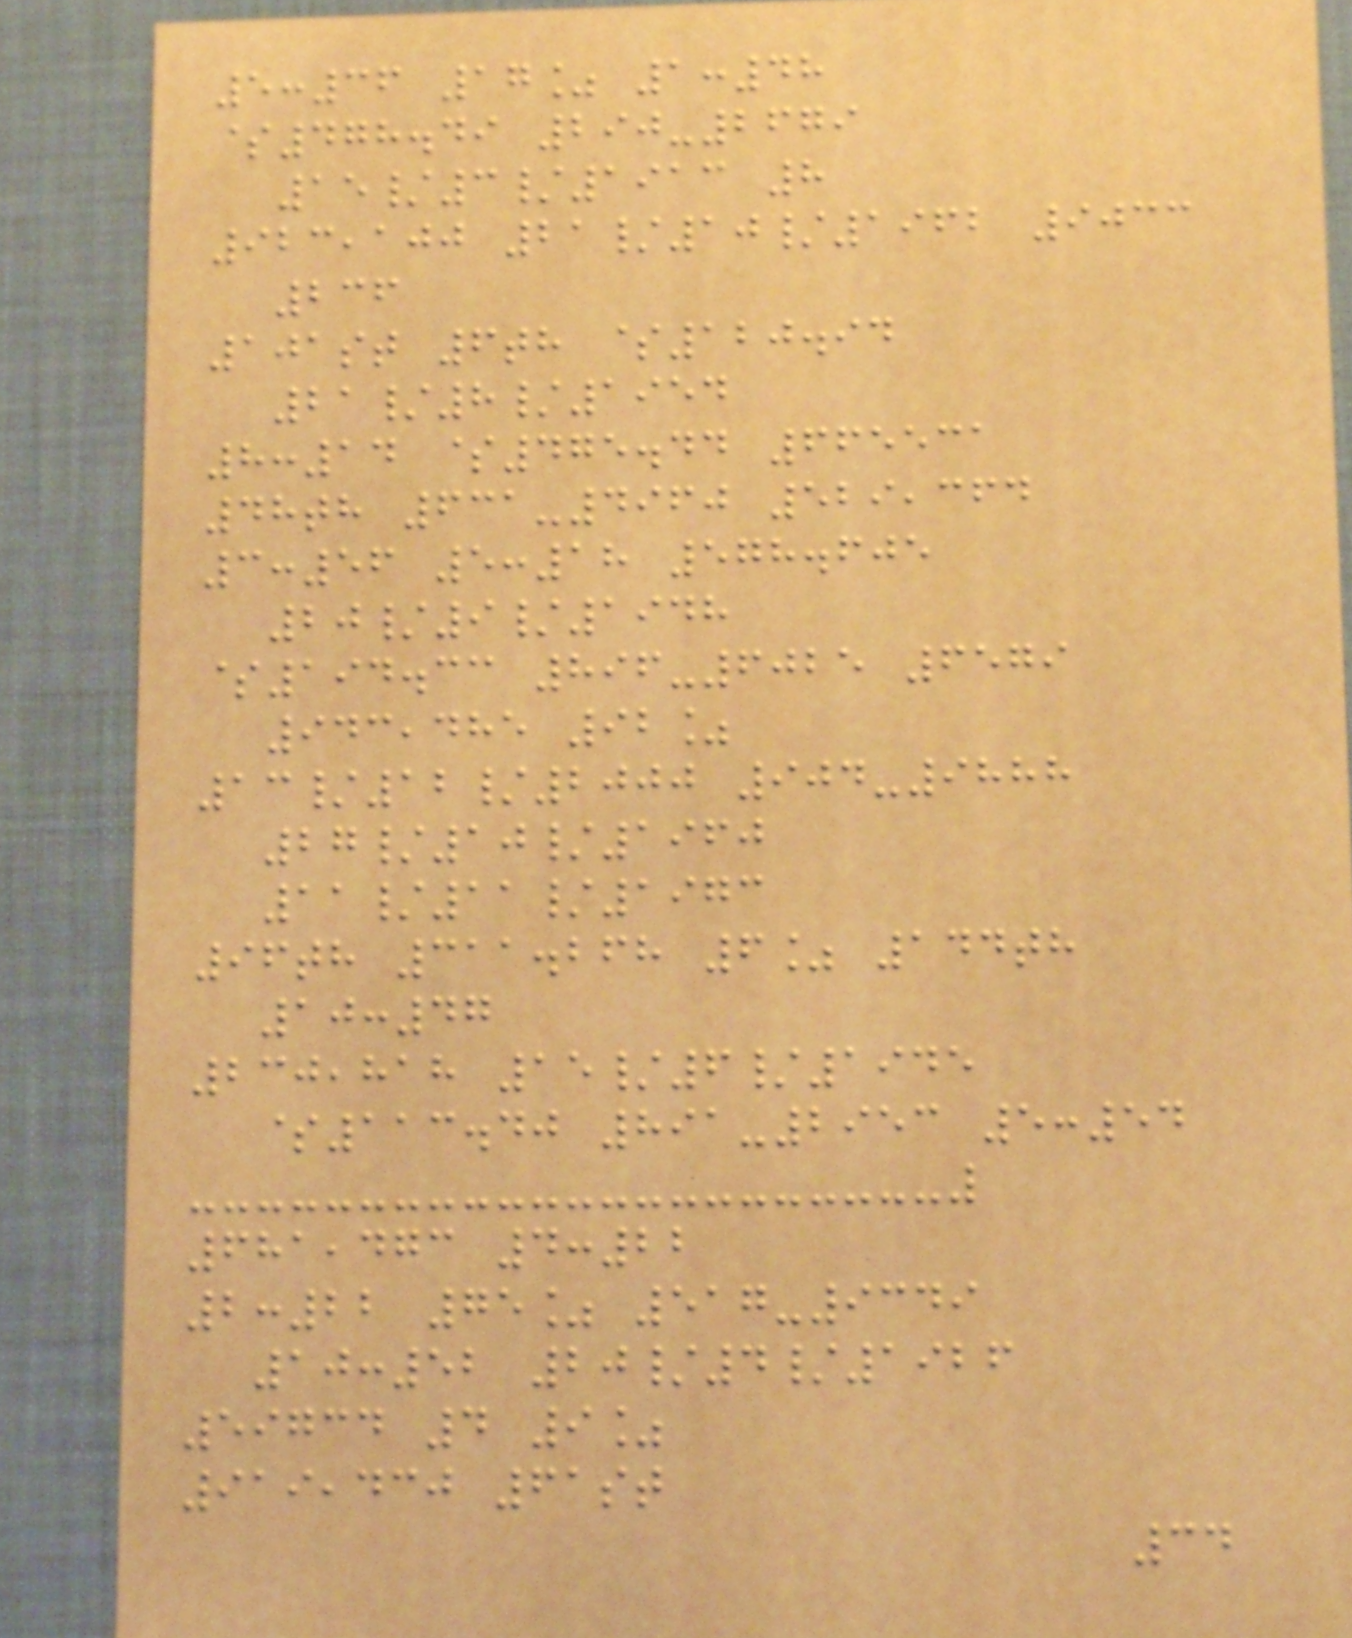5:36 17% 1:48
$478.49 290-2679
15/3/1913 8
923,100 21/10/1962 9033
236
101st 6th $120.94
21/8/1954
8:14 $475.44 665531
48th 631-4960 529,364
3:56 5:18 578.605
20/9/1948
$194.33 896-6025 6579
943,485 92%
13/12/2000 904-9888
27/10/1960
11/11/1973
96th 311.268 6% 144th
10:47
230,818 15/6/1945
$113.40 891-2953 5:54
681,473 4:22
2:22 75% 517-9349
10:52 20/4/1926
59734 4 9%
919,430 61st
34
